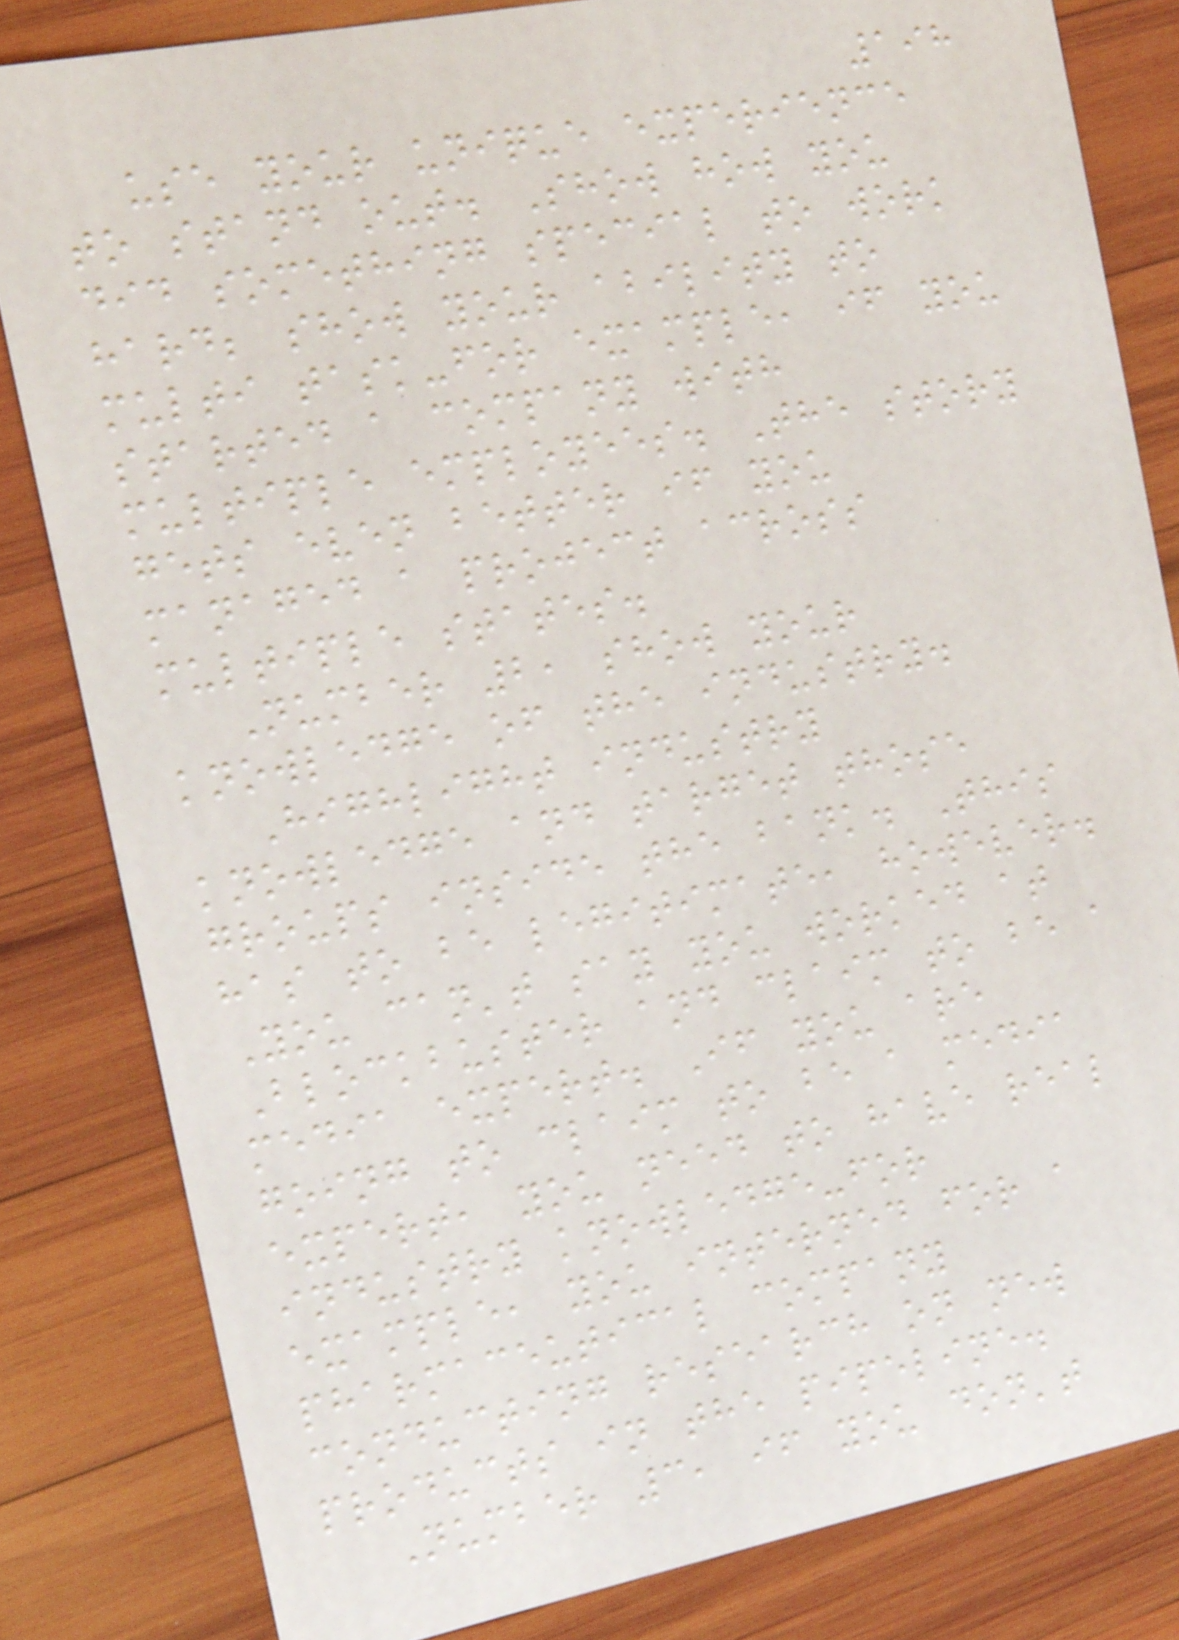198
use your unique experience
to stand out. Show how you
did something special to work
hard; show your ability to
multi task-for example, if you
started a company with
multiple employees. The story
gets even better if you
managed a project across
multiple states.
Number 2, show your
knowledge of the industry.
Highlight industry
knowledge and target those
groups inside the bank. This
has to be legitimate, however.
You can't say you worked at
Blockbuster and claim to be a
media expert. If you are
going to claim to be a media
expert, you need to have real
industry knowledge-for
example, you interned for a
pharmaceutical company
conducting research on new
products in the pipeline.
Number 3, if you don't
